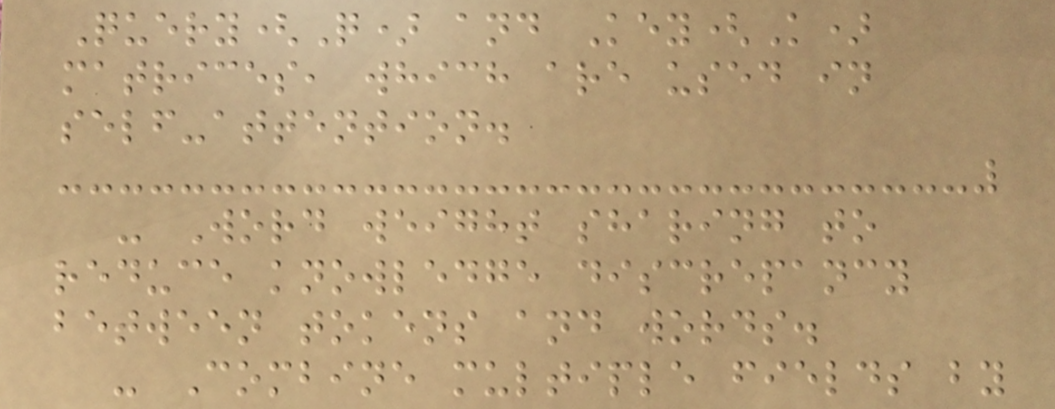Query(Q) and Key(K)
matrices, which are used in
self-attention.
- Word weight sharing to
reduce knowledge discrepancy
between tokens and words.
- Combine multiple fields by
